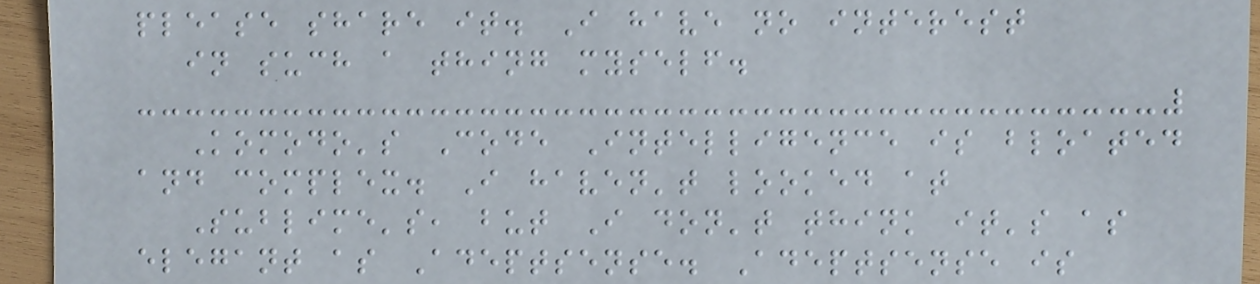please share it. I have no interest
in such a thing myself.
Komodo's Code Intelligence is bloated
and complex. I haven't looked at
Sublime's, but I don't think it's as
elegant as Adeptsense. Adeptsense is
